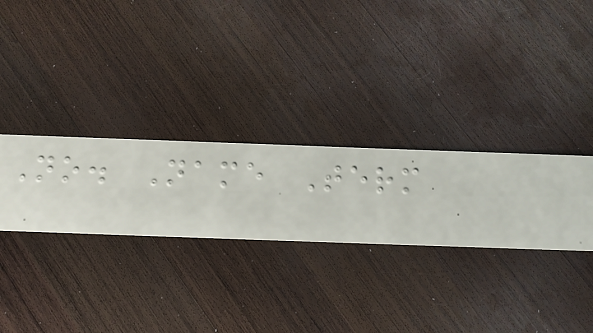No. Name Term
